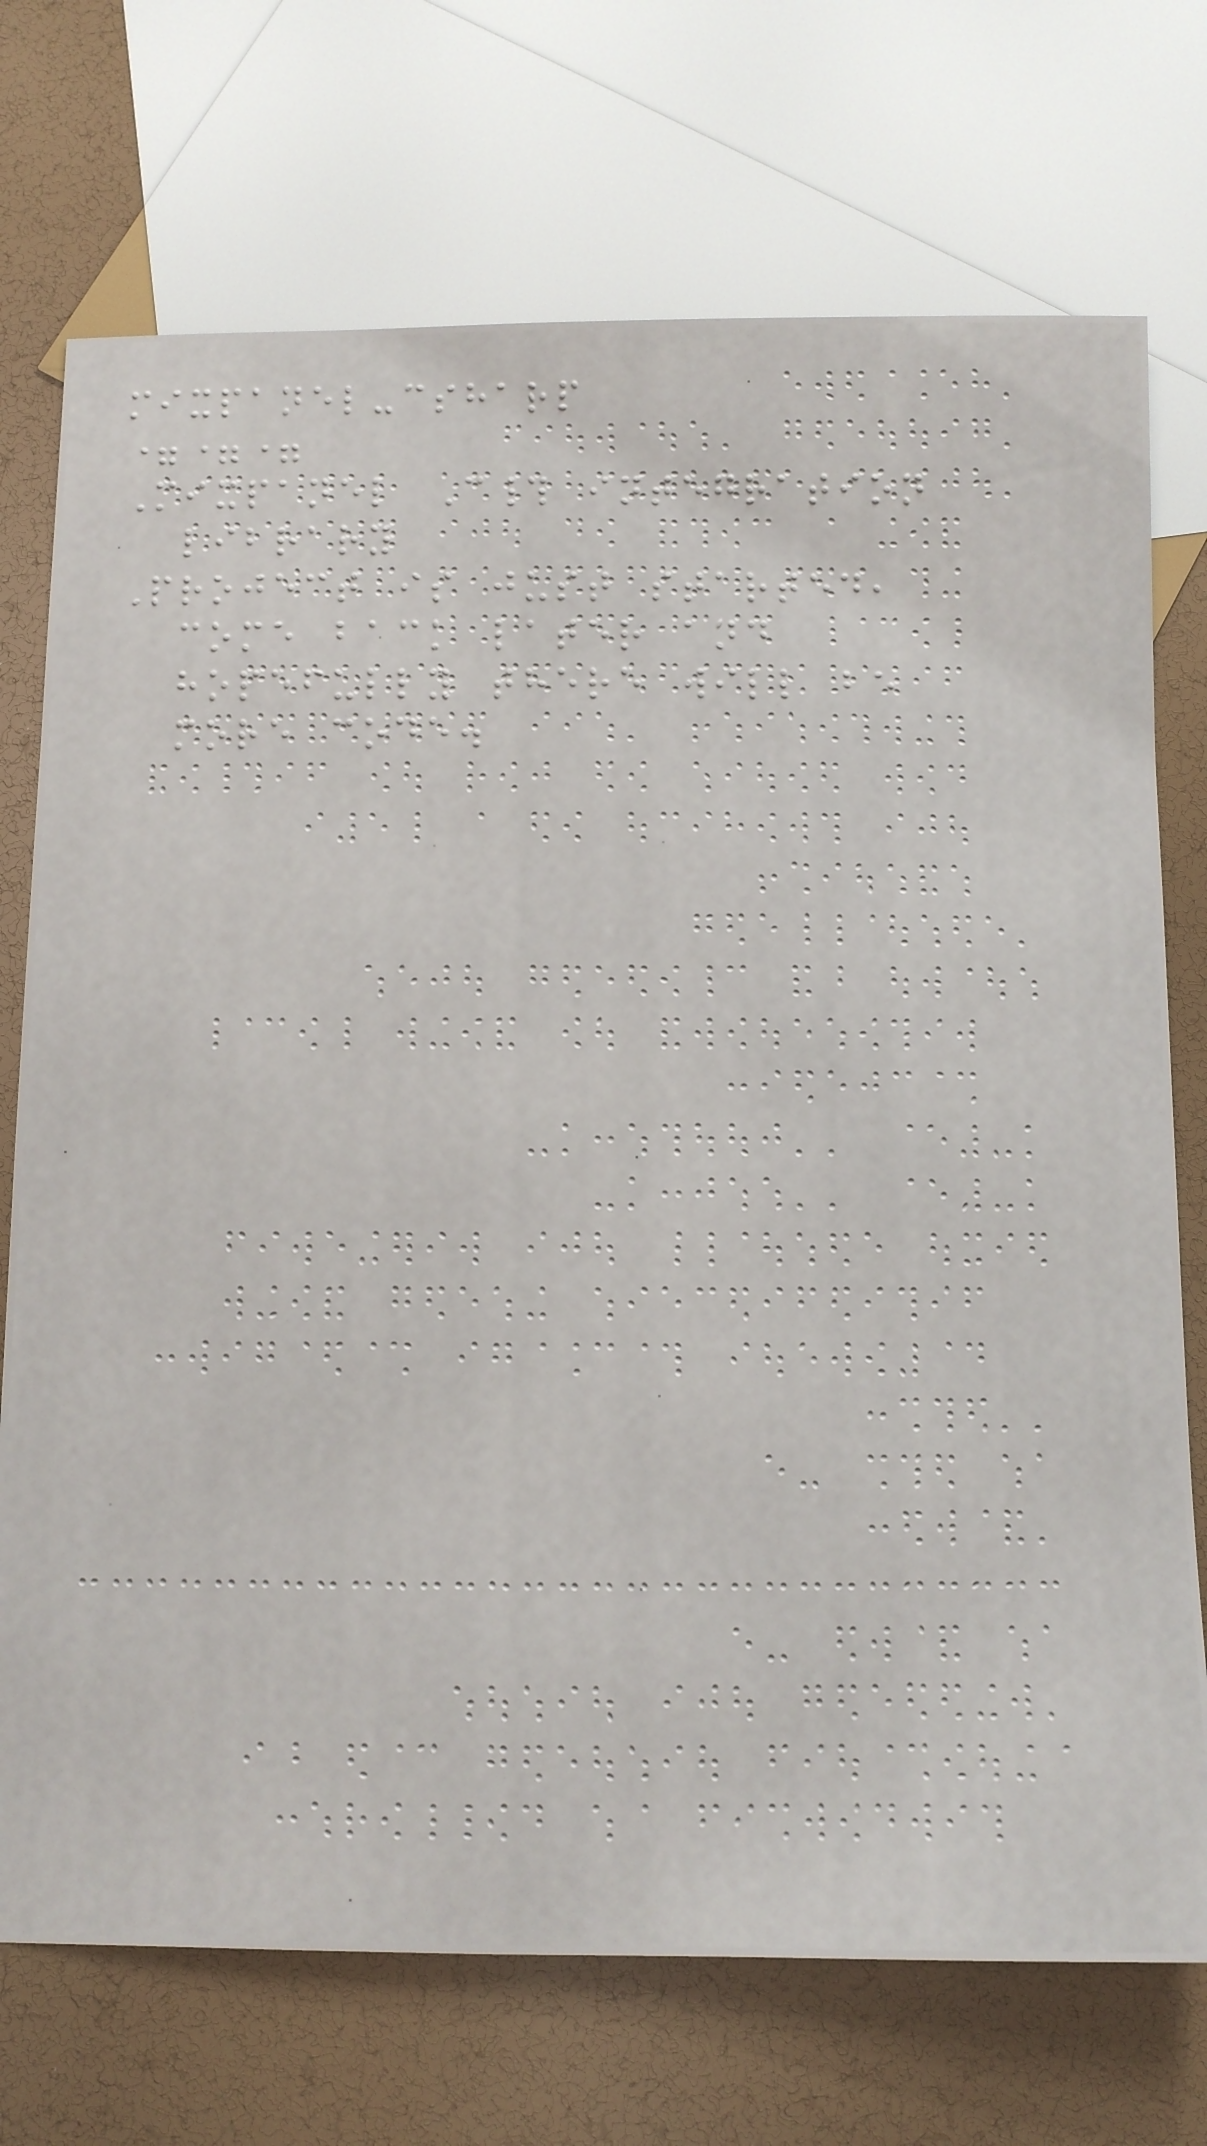mixpanel-csharp
===
Mixpanel C# integration
library
Project is just started,
come back later and
hopefully there will be
more code.
